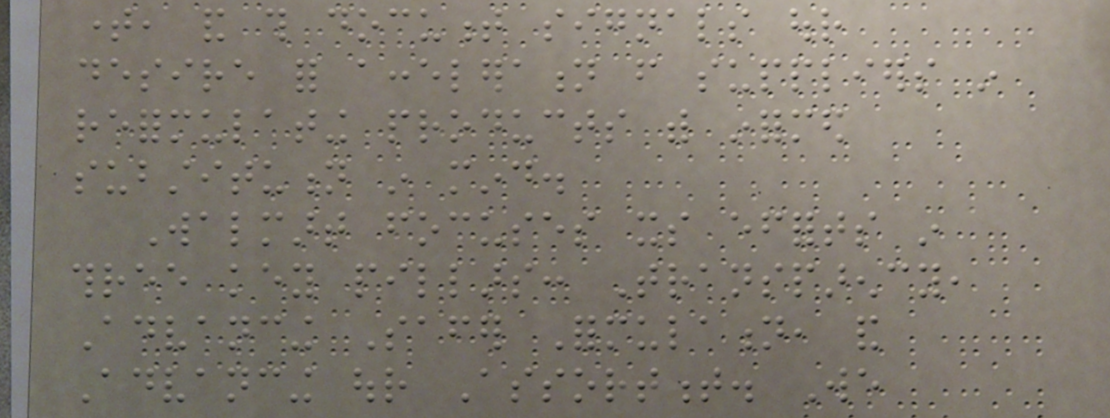time, and this document signals our
desire for acceleration from suppliers in
reformulating products with informed
substitution in mind.
Walmart focuses its efforts in
three key pillars: Transparency,
Advancing Safer Formulation, and
Advancing our Assortment. We
